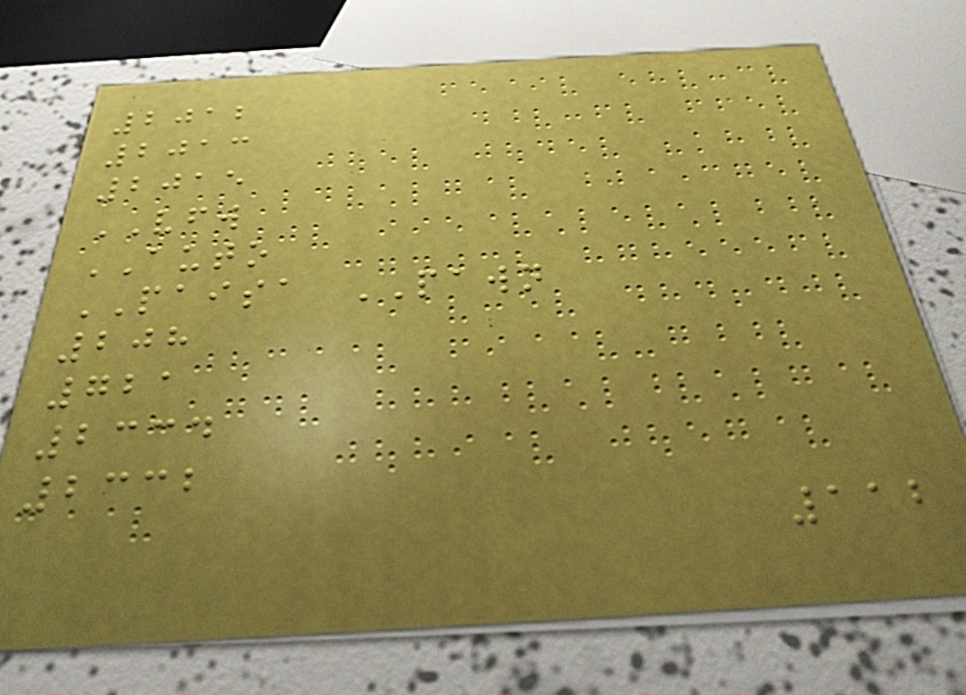2012
2013
2015
VFW
AUTO
PAISA PAWN
208
721
2334
2332
112
